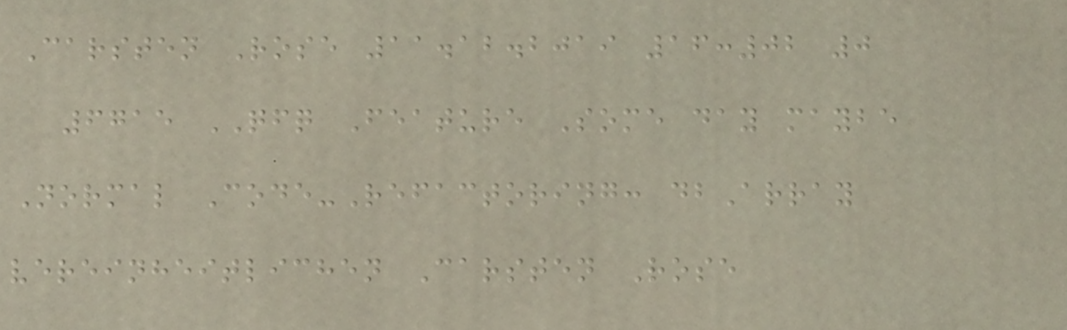Carsten Rose 11.12.2019 16:02 0
6715 QFQ Feature Some day maybe
Normal Code-Refactoring: dbArray
vereinheitlichen Carsten Rose
